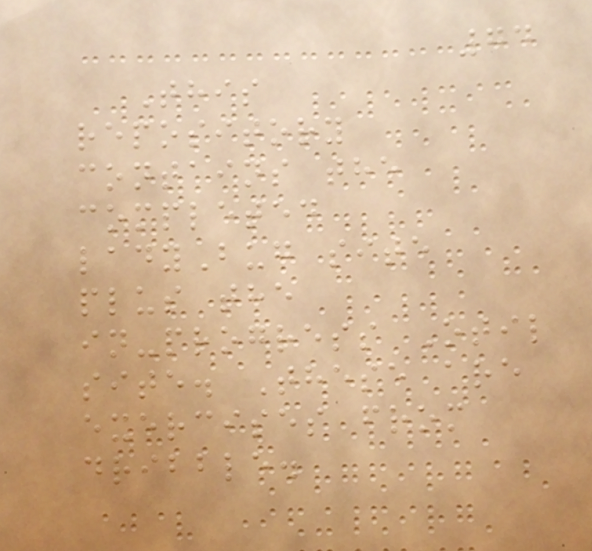74
This
repository
contains the
completed
ladyBug site
plus the
in-progress Otil
site. These are
exercises from
dribble.
